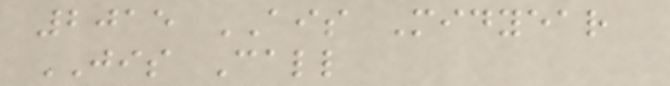2015 AIS Midyear
JIS Call
